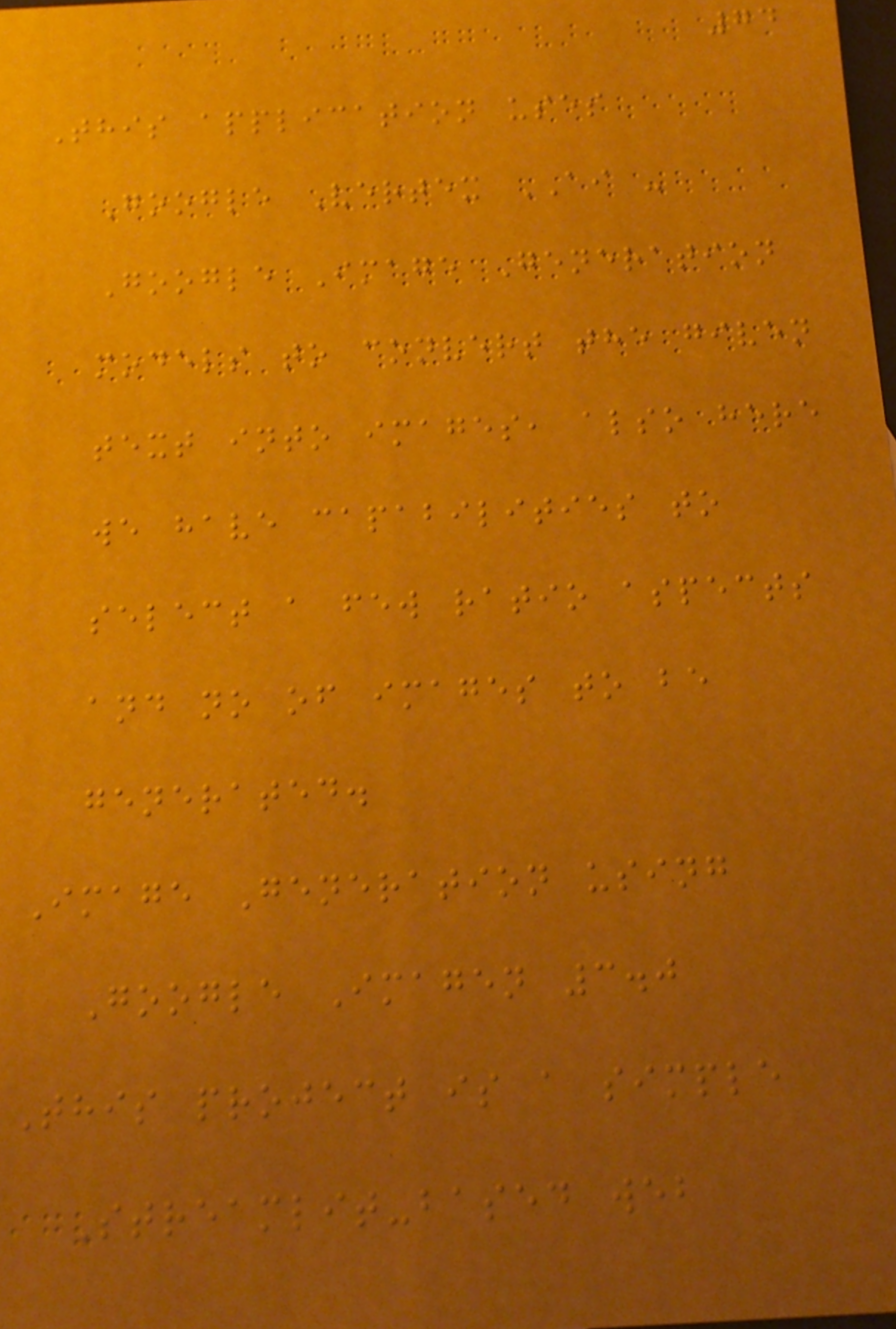74
This application uses
Google Vertex AI -
Google Image Generation
models to convert the given
text into images, also here
we have capabilities to
select a few ratio aspects
and no of images to be
generated.
Image Generation using
Google Imagen 3.0
This project is a simple
Streamlit-based web
